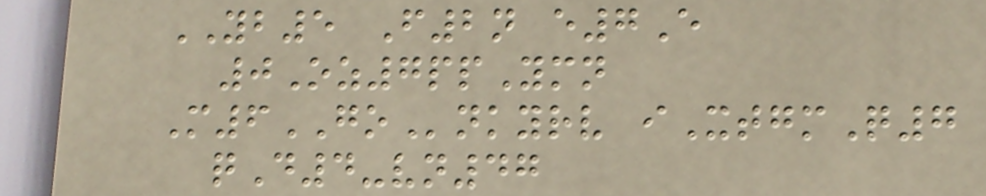YB5 F2n e7E
0Oz7ppYmn
M6GOnkyrv iXtgmQ7
qD4-vn47
